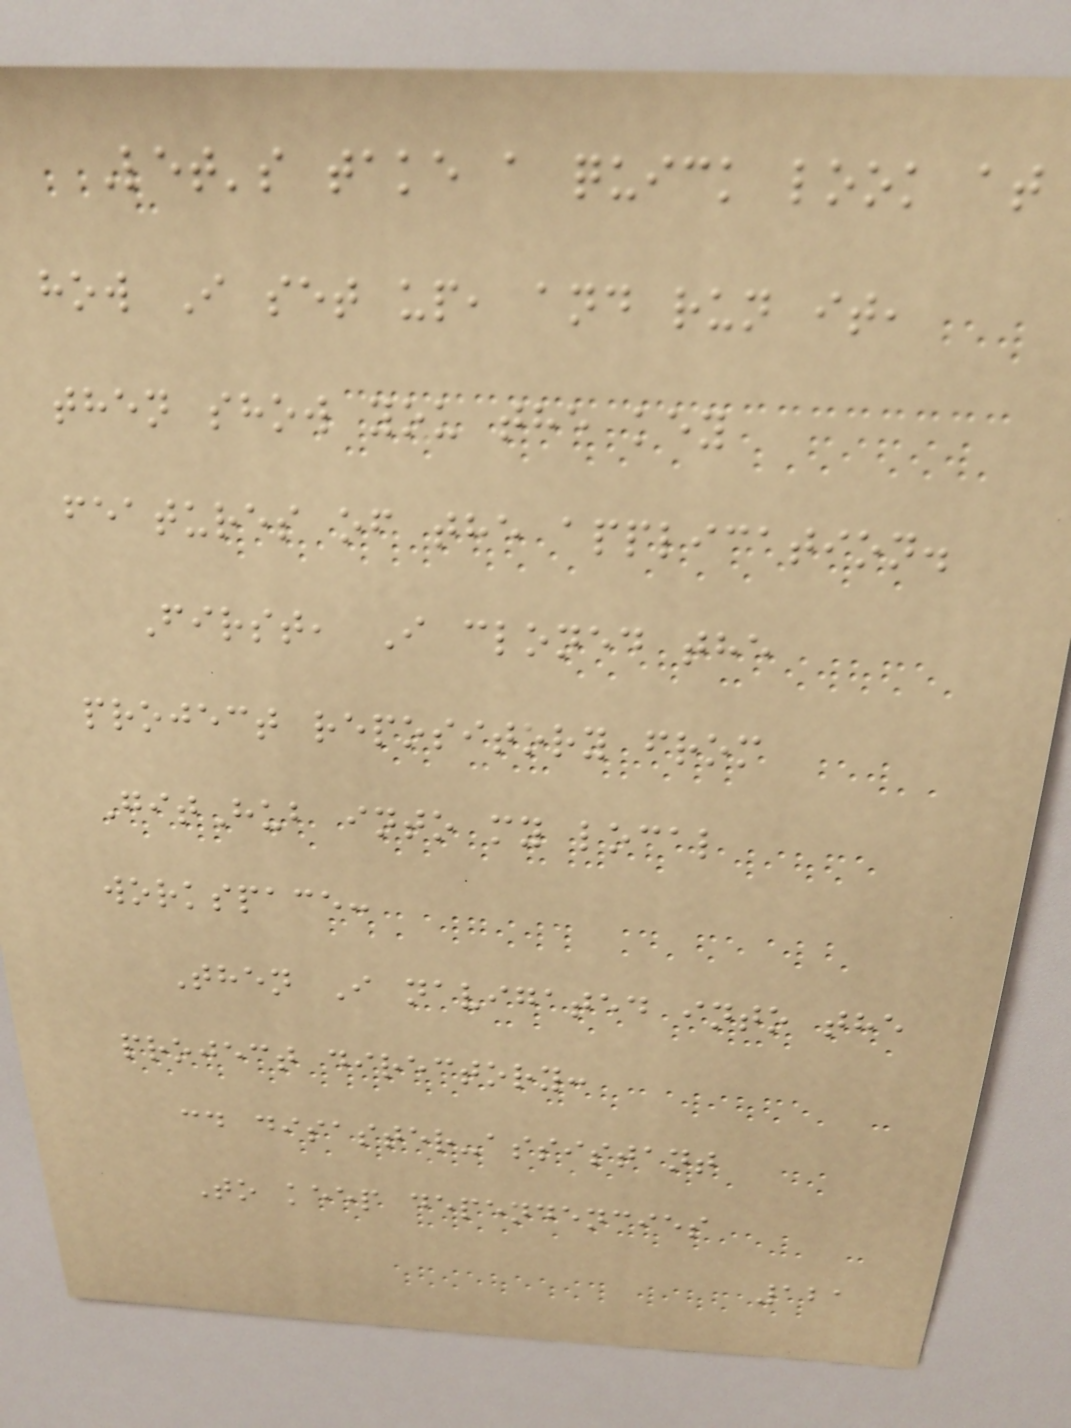Let's take a quick look at
how I set up, and run it,
then show you the key
features of the application.
First, I cloned the
project repository from
GitHub into my local
workspace:
Then I navigated into the
project directory:
cd disaster-assistant
To keep dependencies
121
